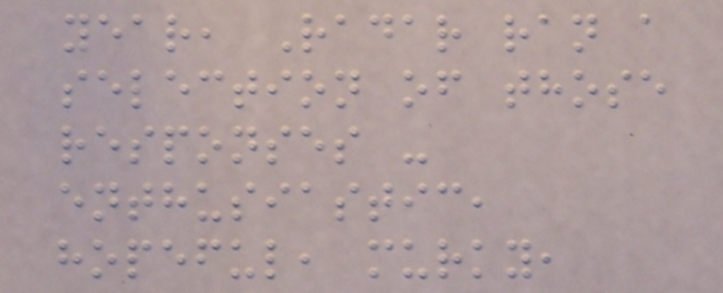year, Radar ran a
selection of those
responses -
enthusiastic,
hopeful, murky,
